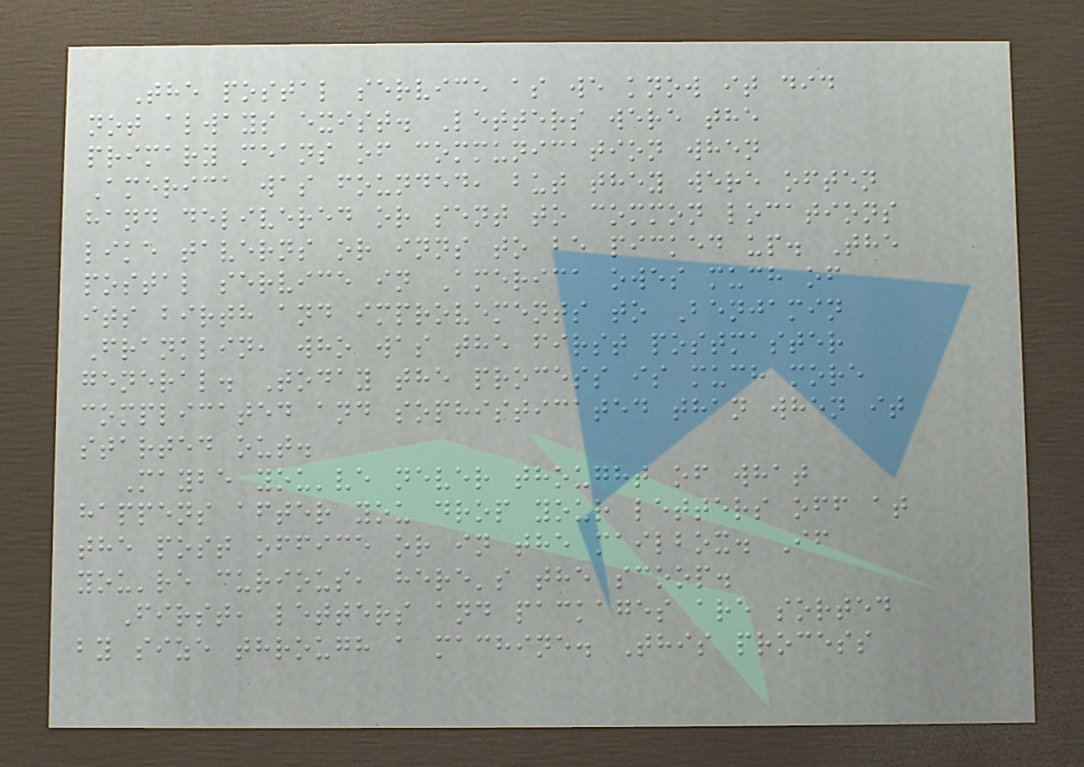The postal service as we know it did
not always exist. Letters were the
primary means of communication when
America was founded, but they were often
hand delivered or sent to common locations
like taverns or inns to be picked up. The
postal service in America owes much of
its birth and improvements to Benjamin
Franklin, who was the first postmaster
general. Today the process is much more
complicated and sophisticated than when it
started out.
Maybe you've never thought of what
happens after you drop your letters off at
the post office or in the mailbox. If
you're curious, here's the scoop.
First, letters and packages are sorted
by size through a machine. This process
